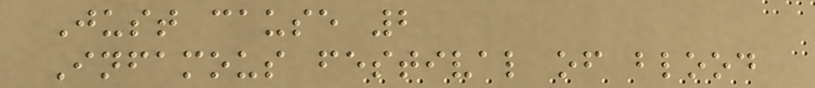Just cause 2
Infamous festival of blood
